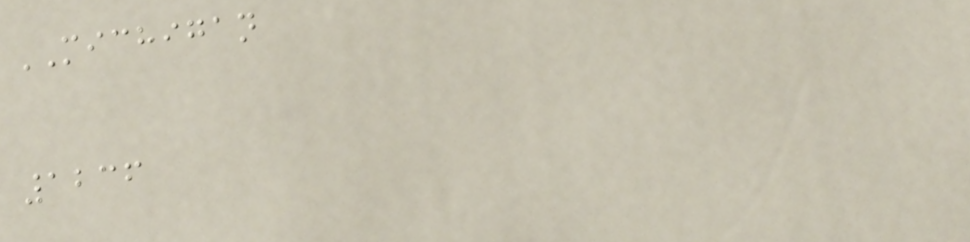MICHIGAN
1236
